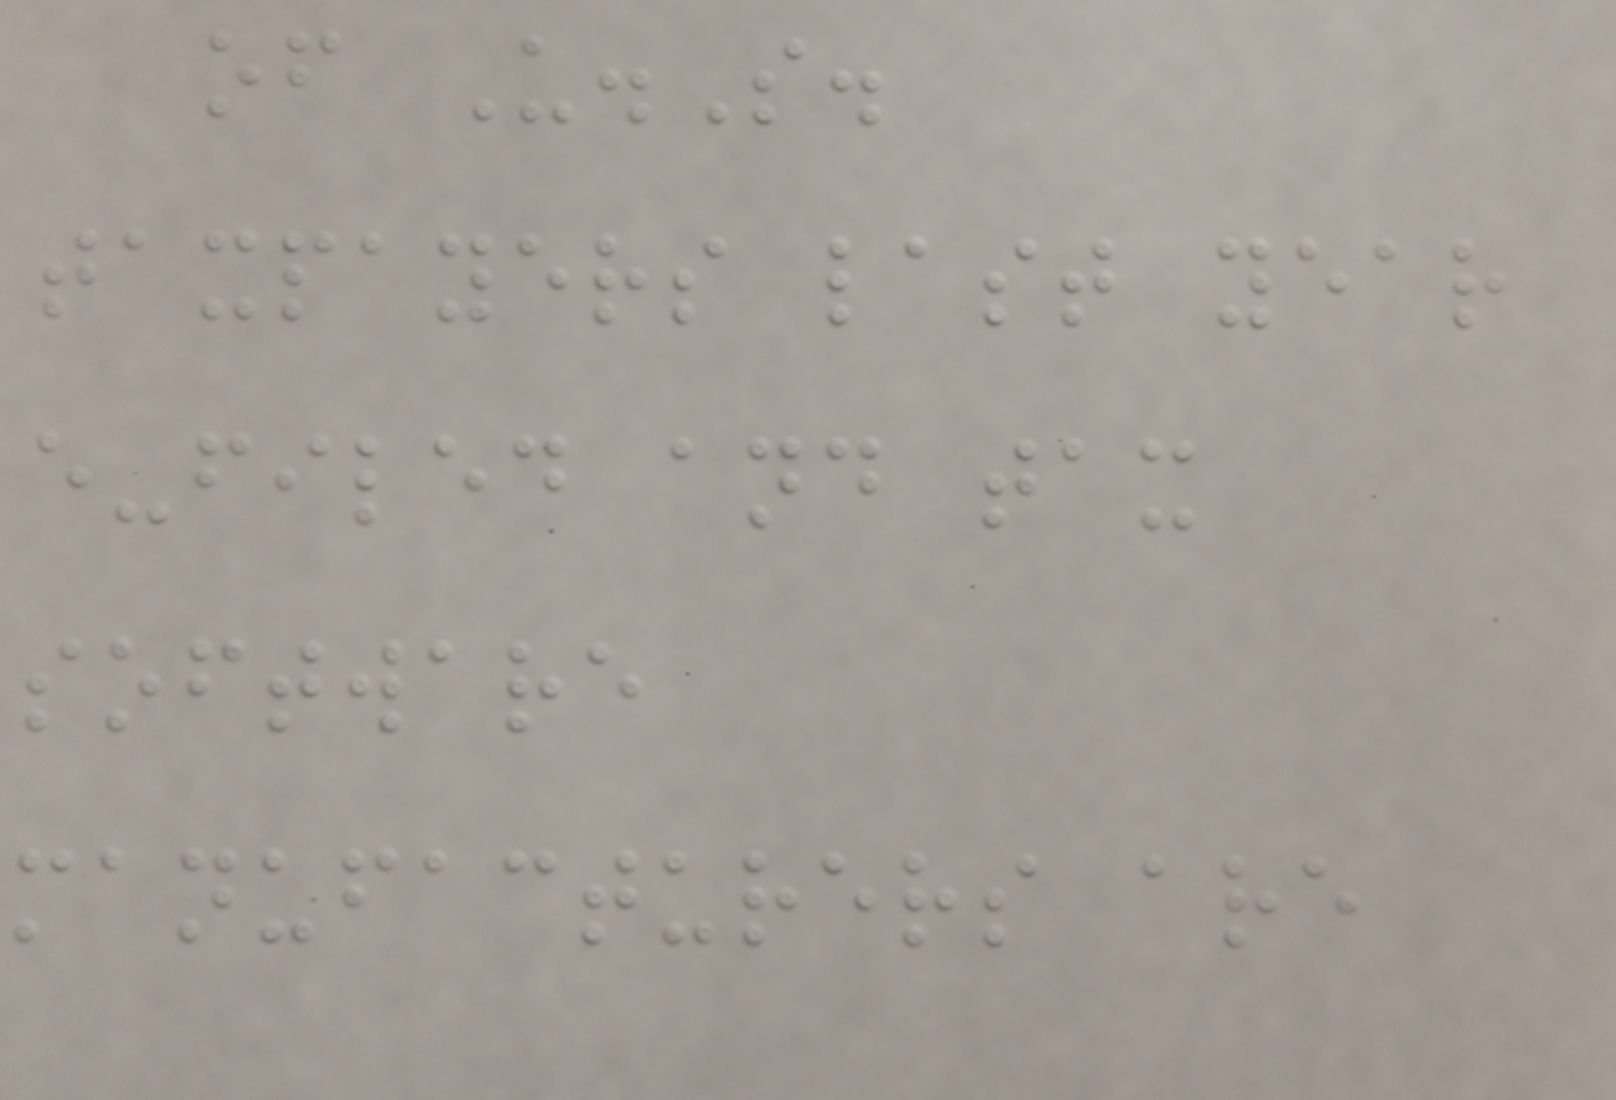of U.S.
taxpayers last year
e-filed and tax
software
manufacturers are
